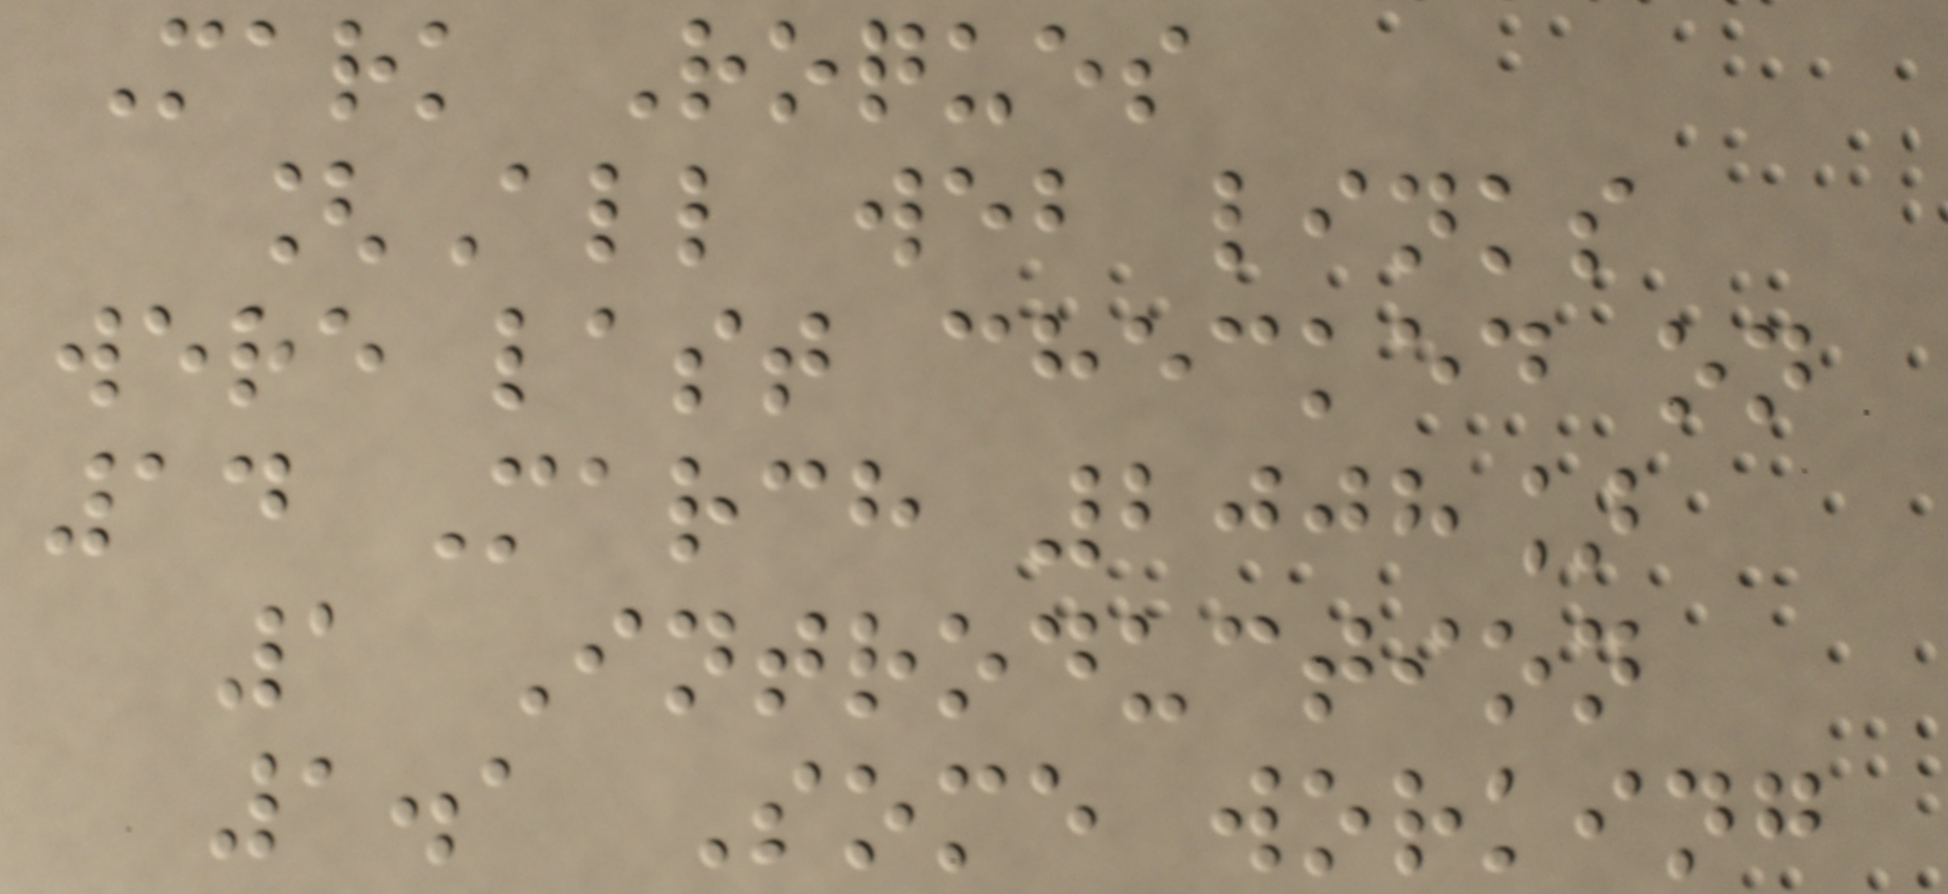Mark Roques
[All web links
were last checked on
14 March 2008]
1 Introduction
1.1 Some working
